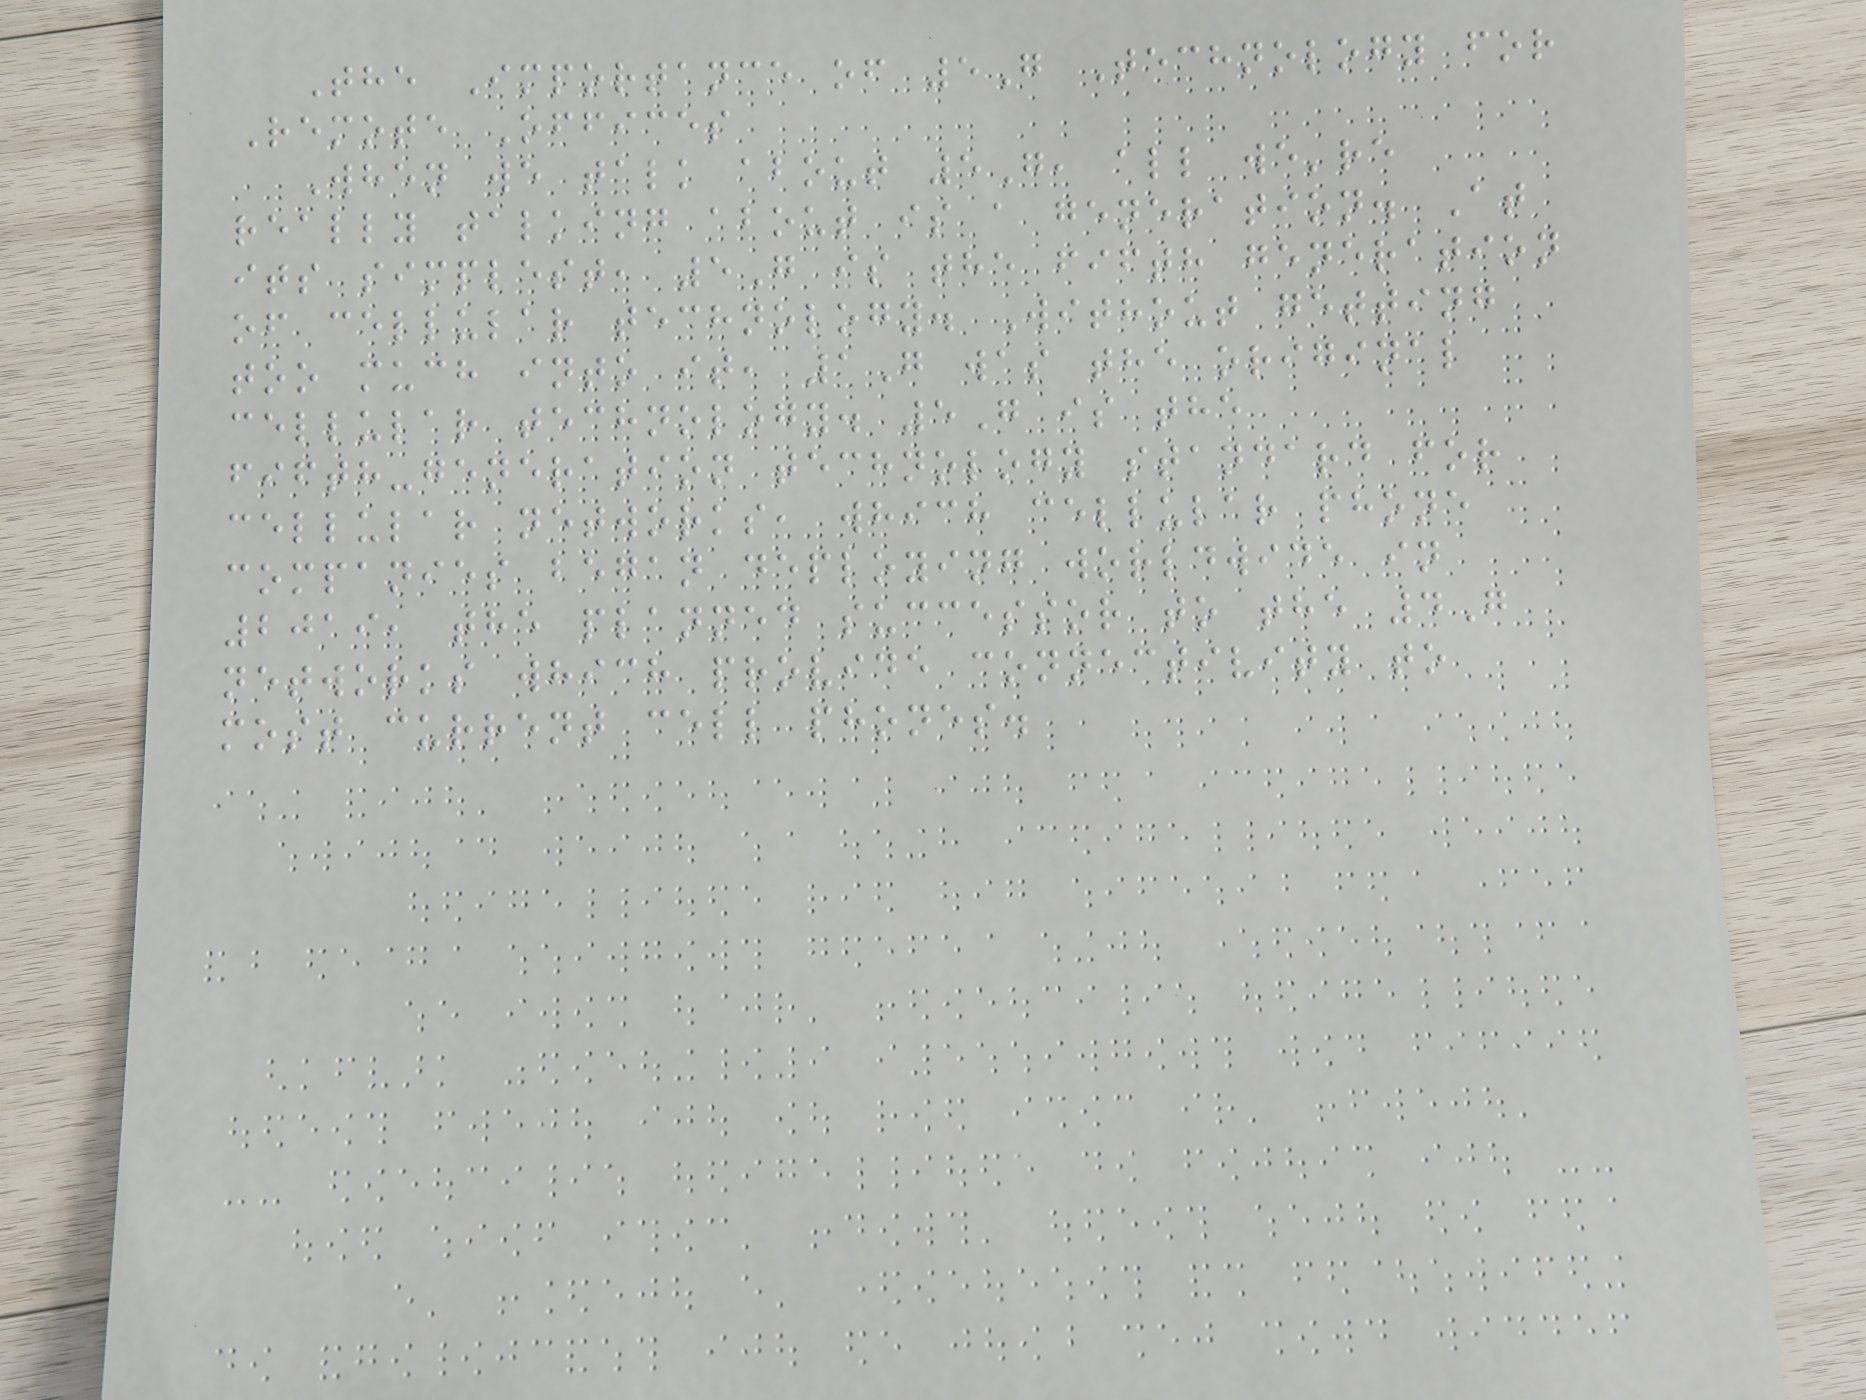The Importance of 5G Technology for
Remote Offices
When we talk about 5G, all we're
really talking about is a generation. At
its simplest, 5G is the fifth generation
of cellular technology. Without getting
too much into it, 1G was the original
cellular technology. 5G is the
fifth-generation technology standard for
cellular networks, which cellular phone
companies began deploying worldwide in
2019, the planned successor to the 4G
networks which provide connectivity to
most current cell phones.
